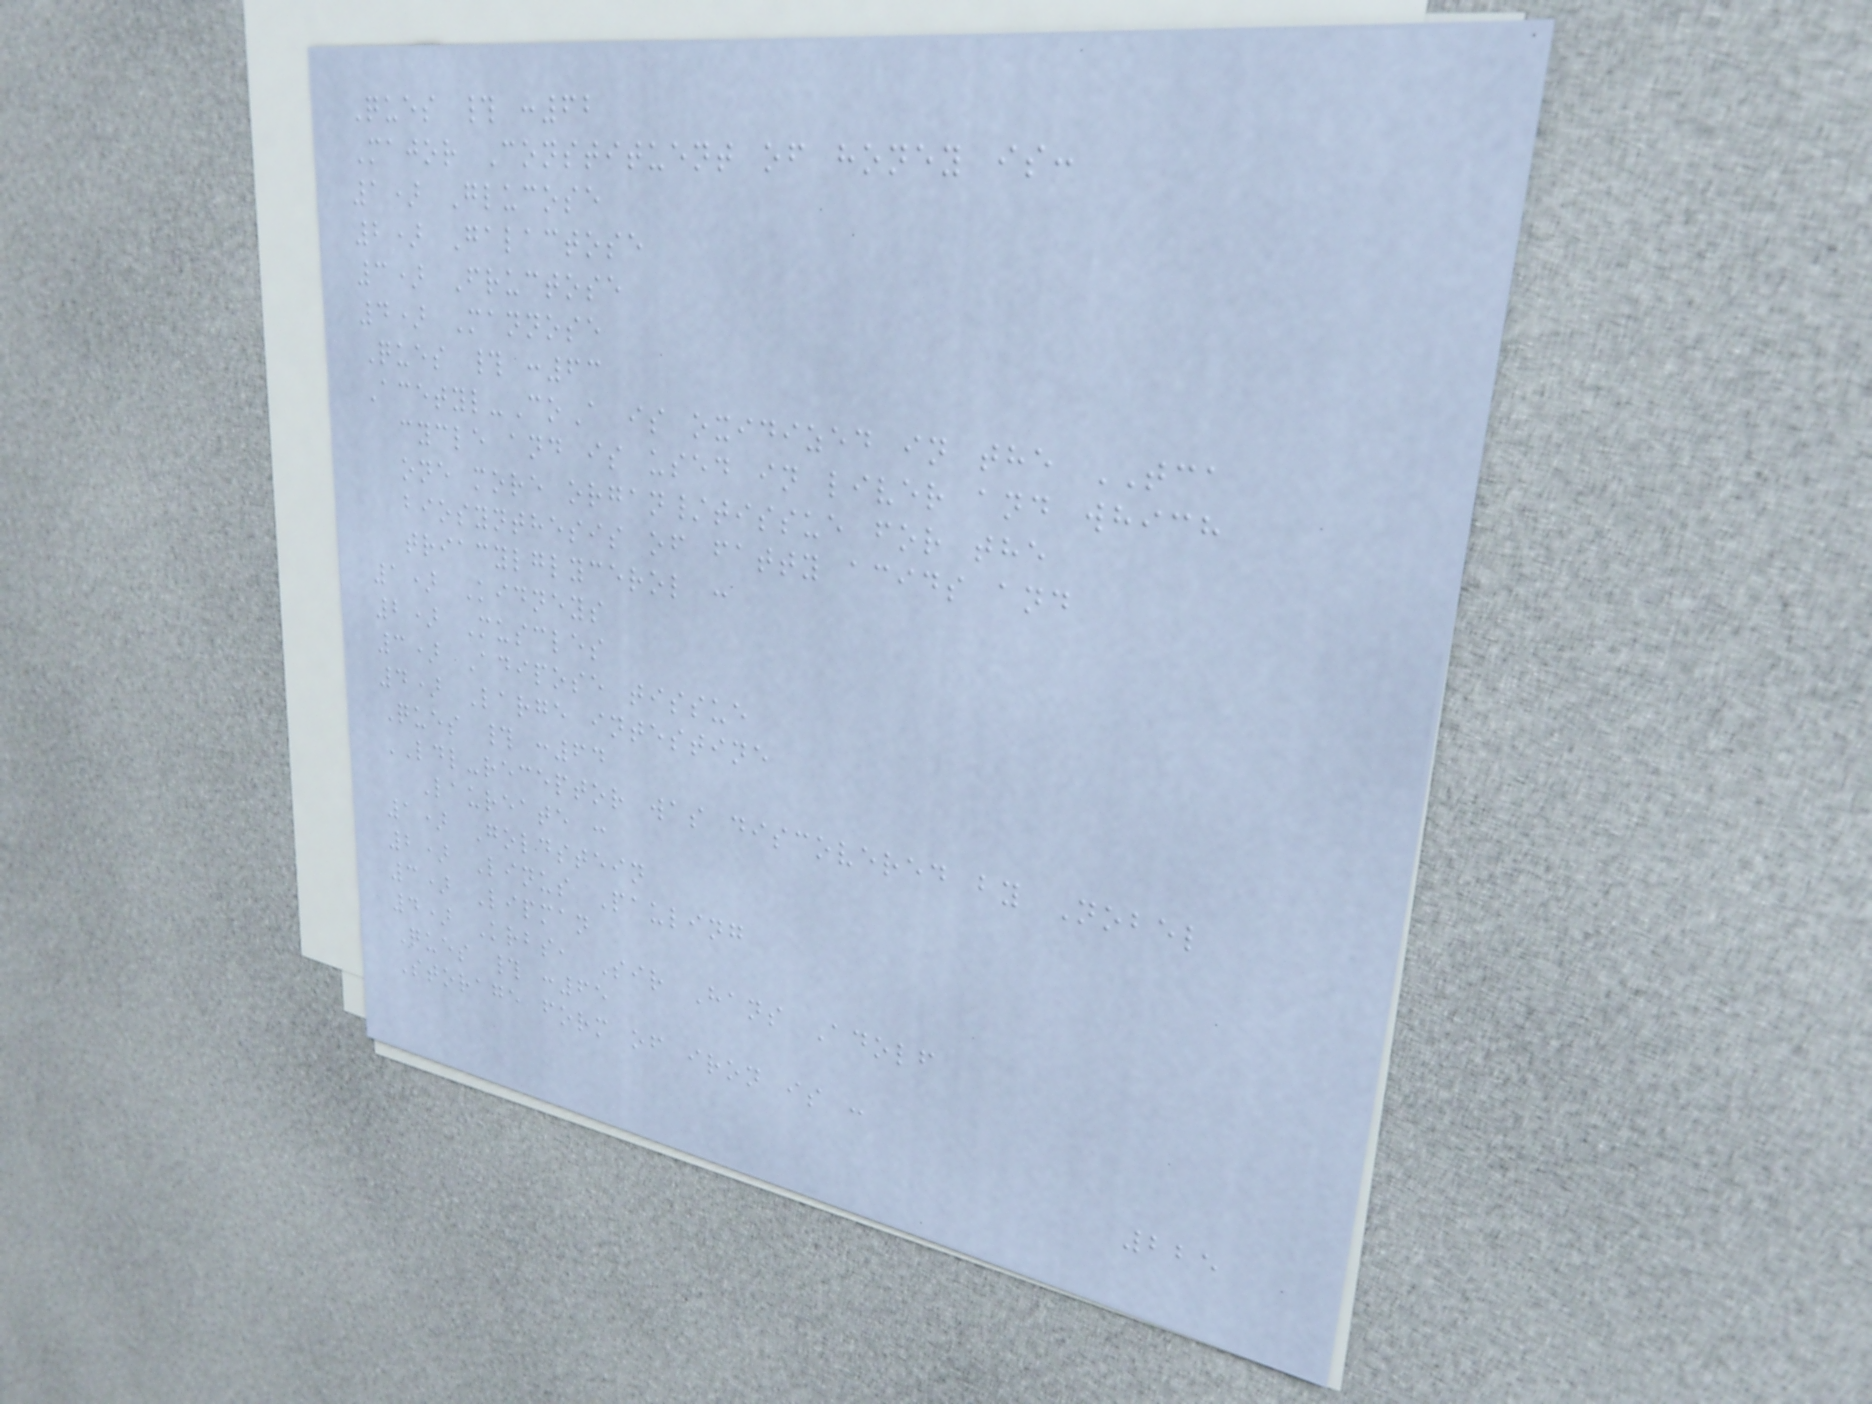Ques # :62
Major Constituent of honey is:
1) Glucose
2) Galactose
3) Fructose
4) Mannose
Ques # :63
Acetyl-CoA is oxidized in the TCA
cycle and is used in liver and which
one more organ/tissue for the
biosynthesis of fatty acids and
triacylglycerol :
1) Kidneys
2) Muscles
3) Adipose tissue
4) Large intestine
Ques # :64
LDL-receptor was discovered by Nobel
Laureate :
1) Goldstein
2) Linus Pauling
3) Lipman
4) Krbs, Sir Hans Adolf
Ques # :65
Storage form of iron is :
225
